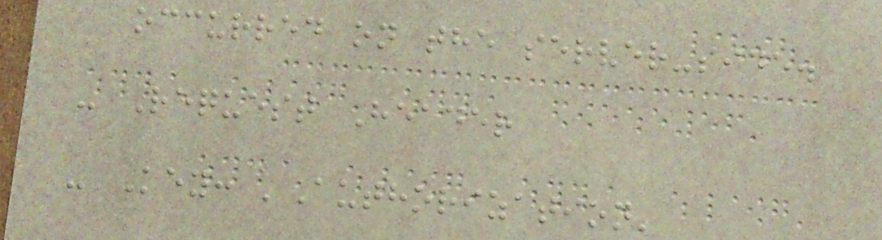occurred on the server-side.
- Request Header
- Key: 'Authorization'
